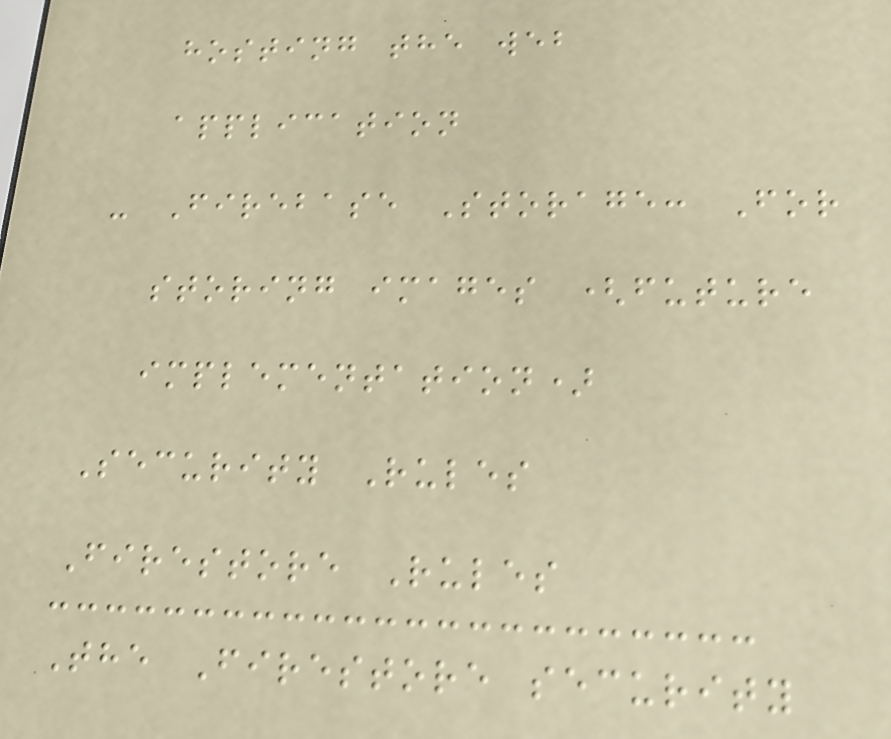hosting the web
application
- Firebase Storage: For
storing images (future
implementation)
Security Rules
Firestore Rules
The Firestore security
